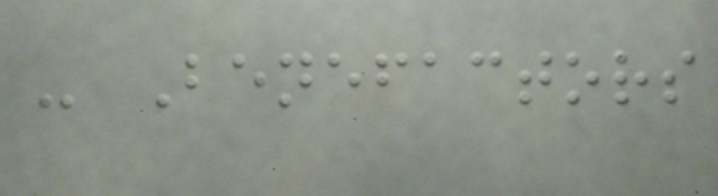- Benefactors
